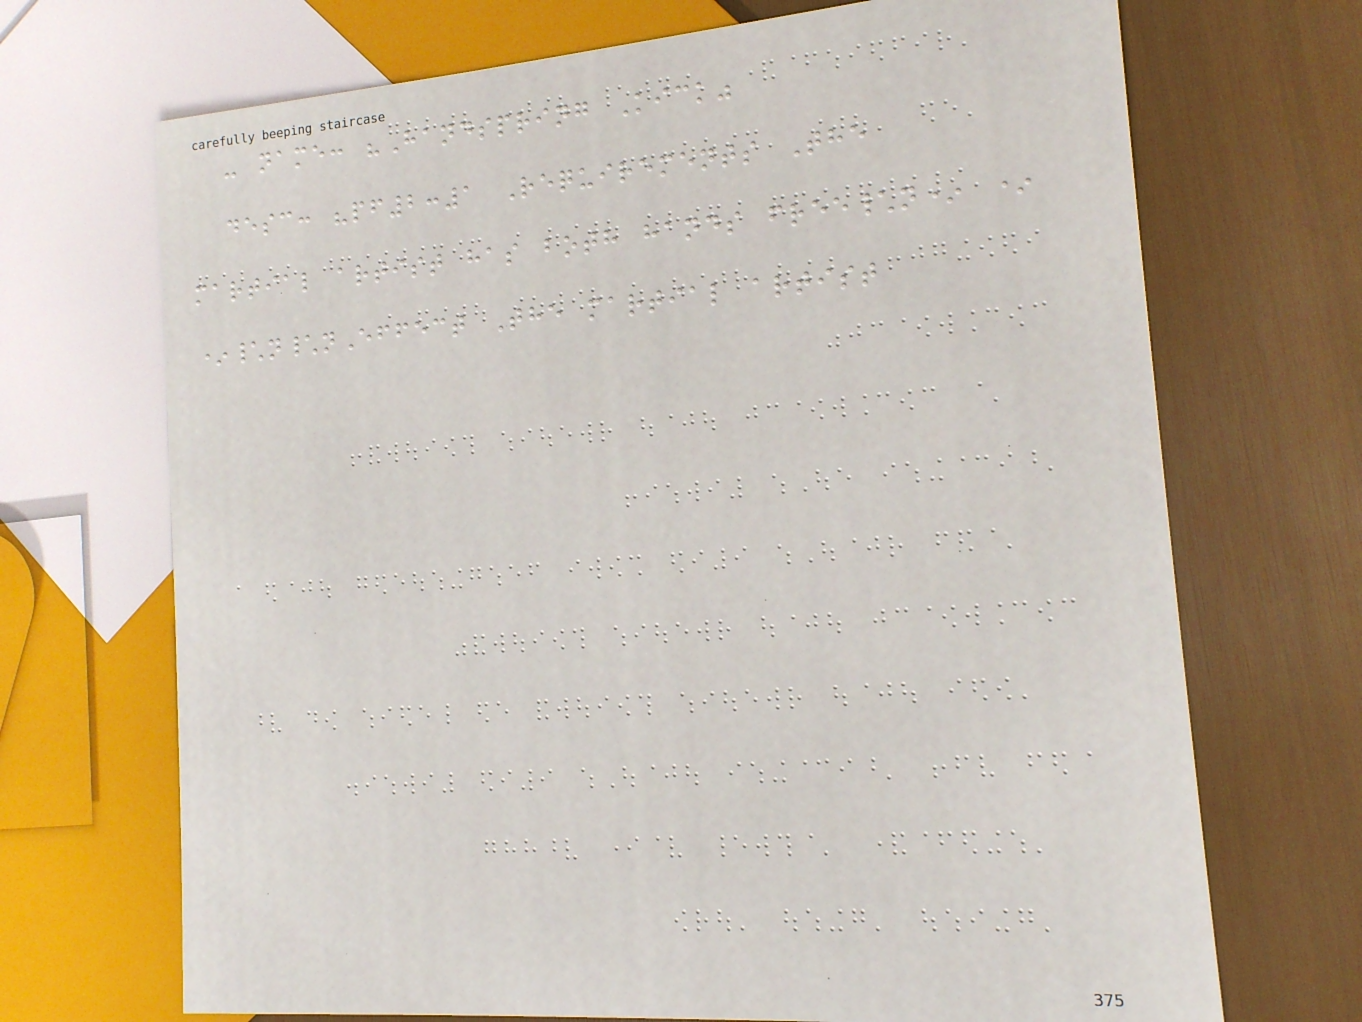- name: "Handspring Kick"
desc: "pf2:1 Requirements The
martial artist has both hands free\n* *
*\n\nEffect The martial artist
